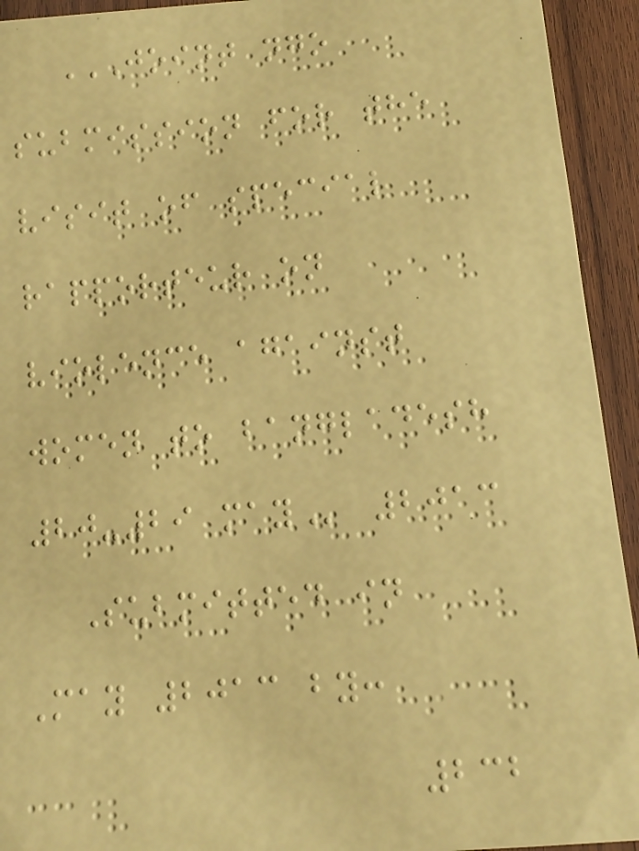JOINT NGO
SUBMISSION FOR THE
VISIT OF SPECIAL
RAPPORTEUR ON
VIOLENCE AGAINST
WOMEN TO BANGLADESH
20-29 MAY 2013
Submitted in
May 2013 by:
232
